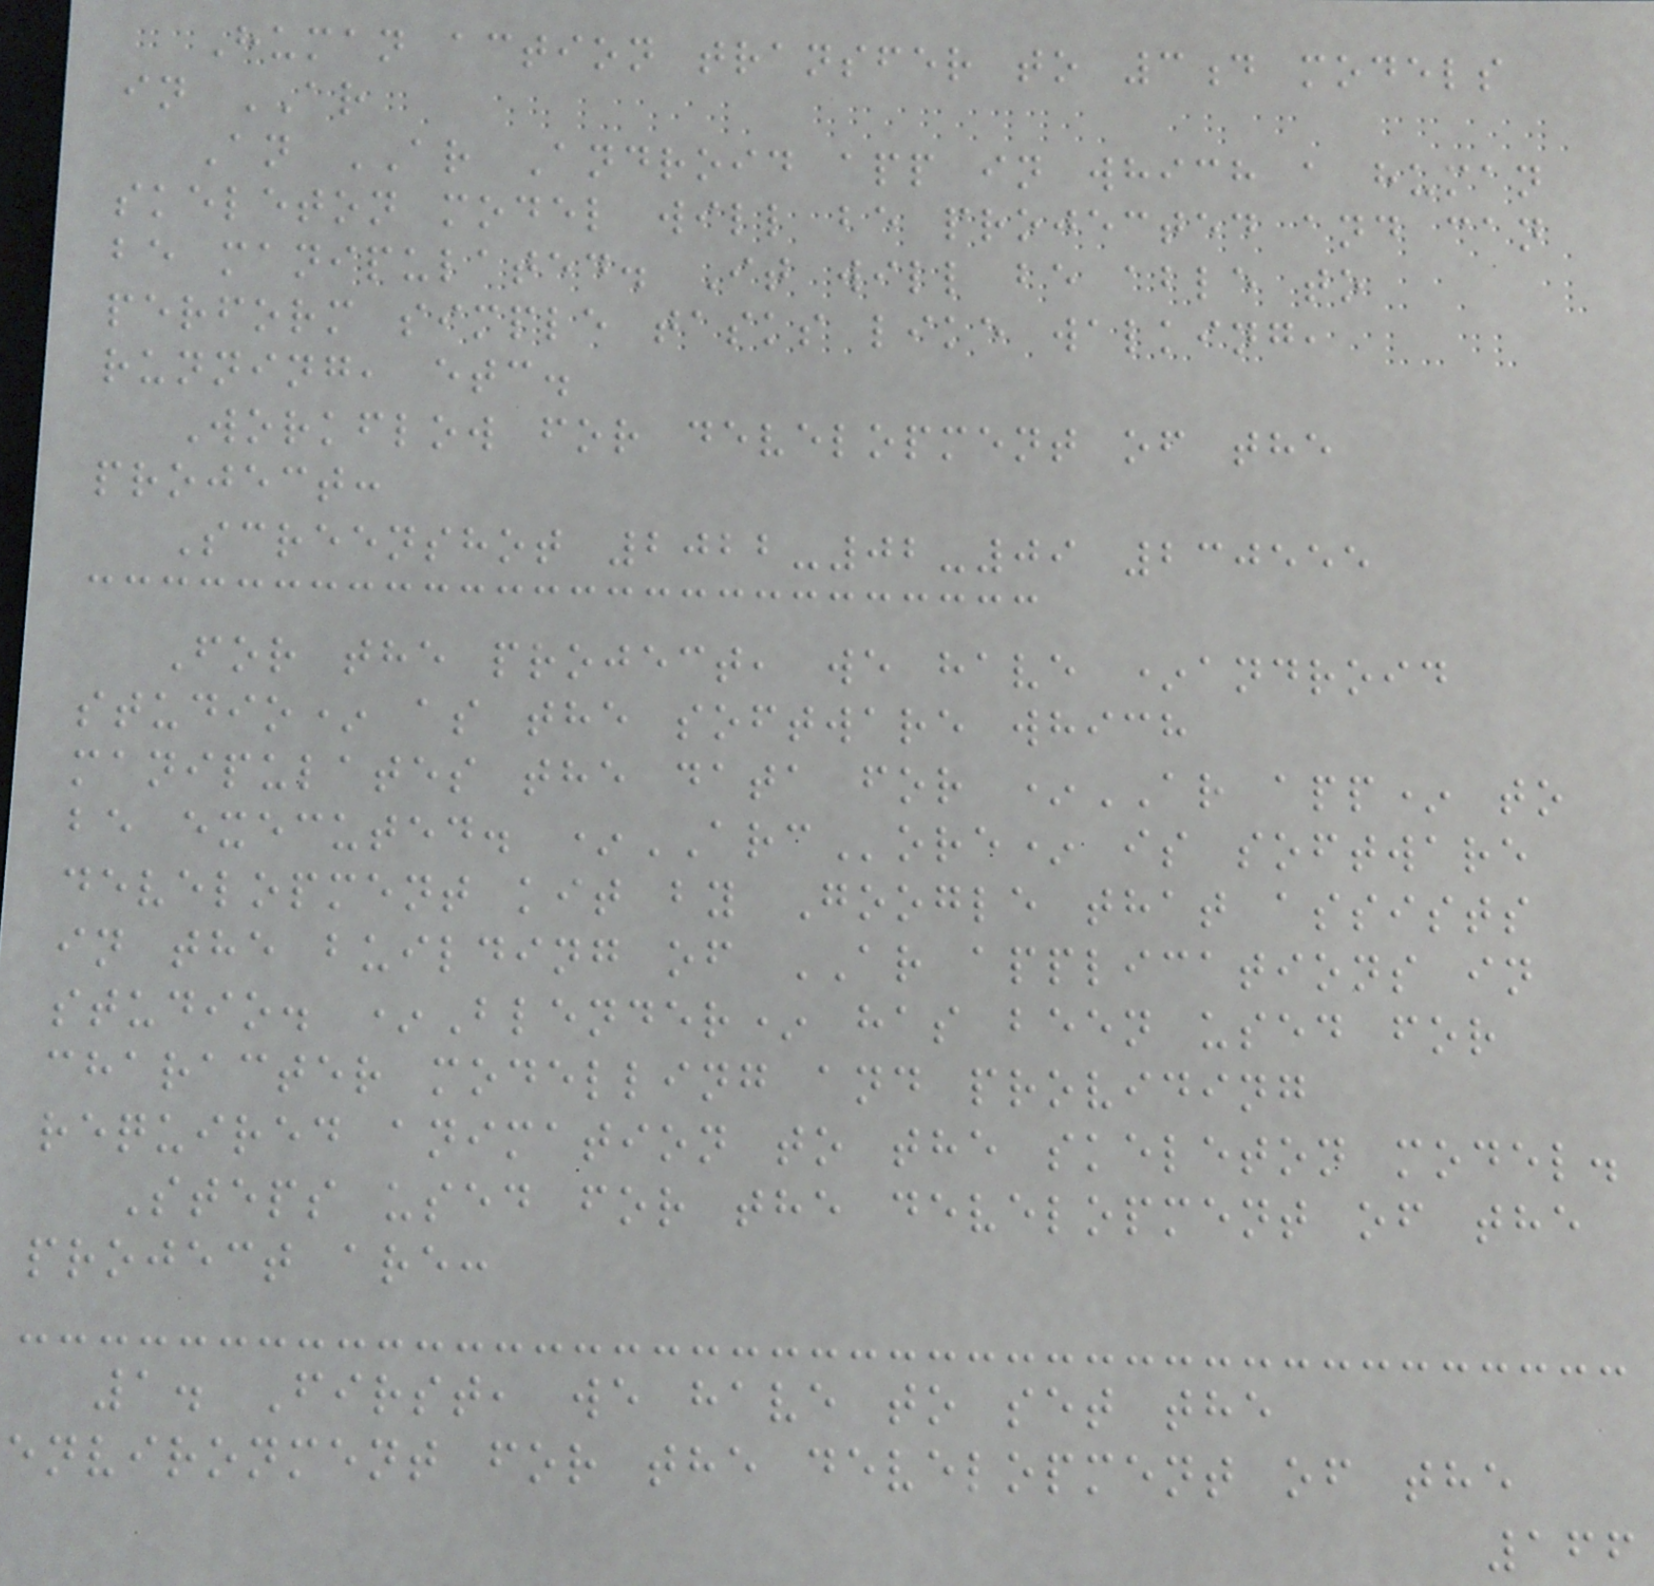Human action transfer to 3d models
in AR
An AR Android app in which a human
skeleton model will be projected and can
be manipulated. It will be able to
perform simple tasks like walking,
running, etc.
Workflow for development of the
project:
Screenshot 2022-02-09 230555
For the project, we have *android
studio* as the software which
manipulates the data for *AR app* to
be executed. *ARCore* is software
development kit by Google that assists
in the building of AR applications in
studio. *Blender* has been used for
character modelling and providing
required animation to the skeleton model.
Steps used for the development of the
project are:
1. First, we have to set the
environment for the development of the
166
